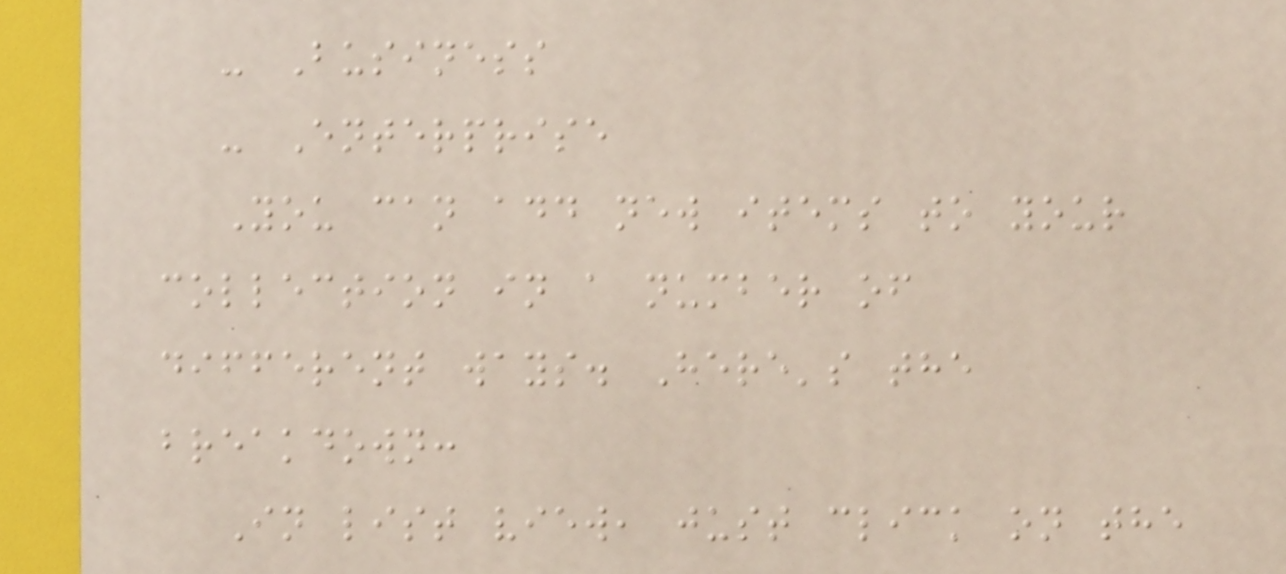- Business
- Enterprise
You can add new items to your
collection in a number of
different ways. Here's the
breakdown:
In list view, just click on the
